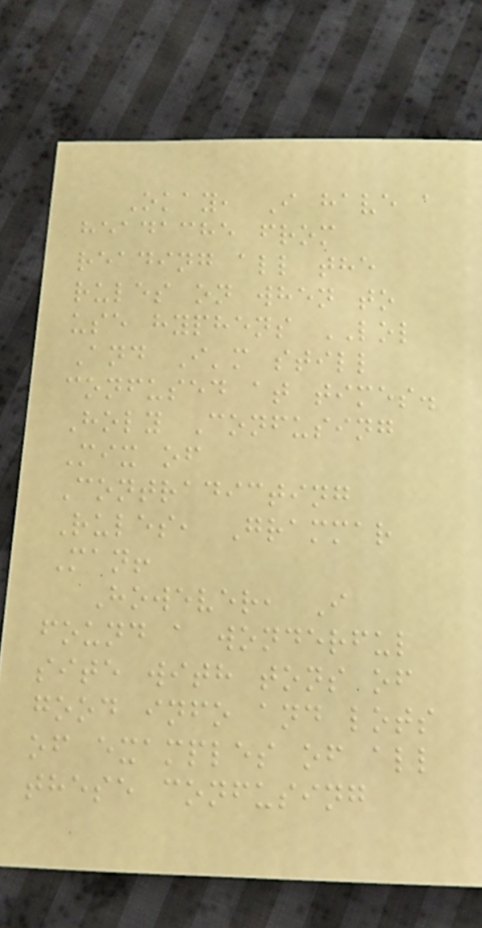Okay, I have a
headache from
reading all the
rules on when to
use hyphens LOL
And I'm still
confused at times.
Holy Confusing
Mix of
Contradicting
Rules, Grammar
Man!
However, I
found a wonderful
site with tons of
good info and lots
of examples of all
these confusing
